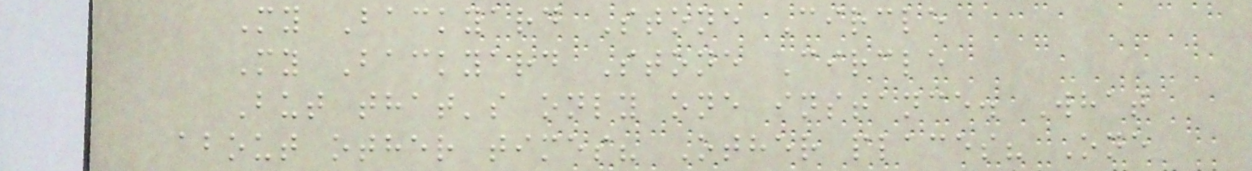My Backyard Stone Circle
My Backyard Stone Circle
But that's only one instance. What
about other times? Other places? One
